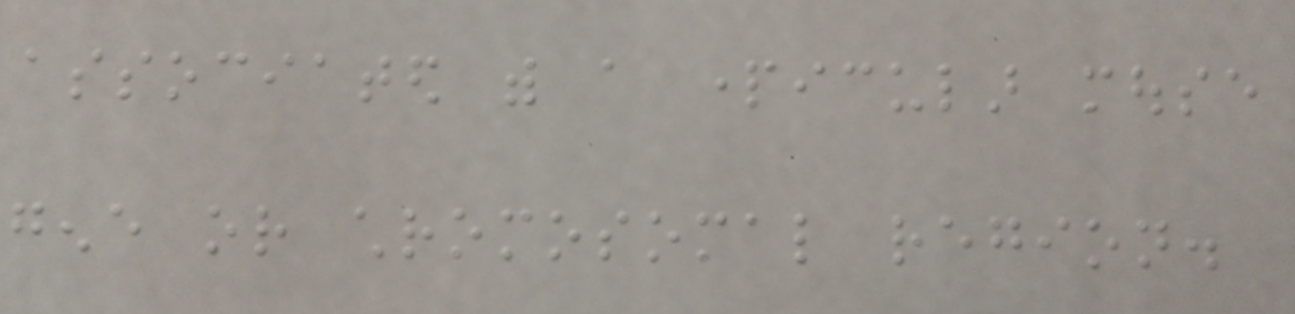associated with a particular mouse
gene or chromosomal region.
